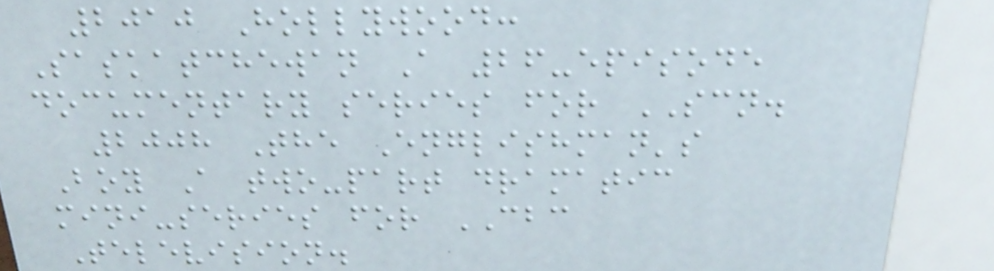2010 Hollywood:
Saskatchewan A 26-episode
documentary series for SCN.
2008 The Englishman's
Boy A two-part dramatic
mini-series for CBC
Television.
